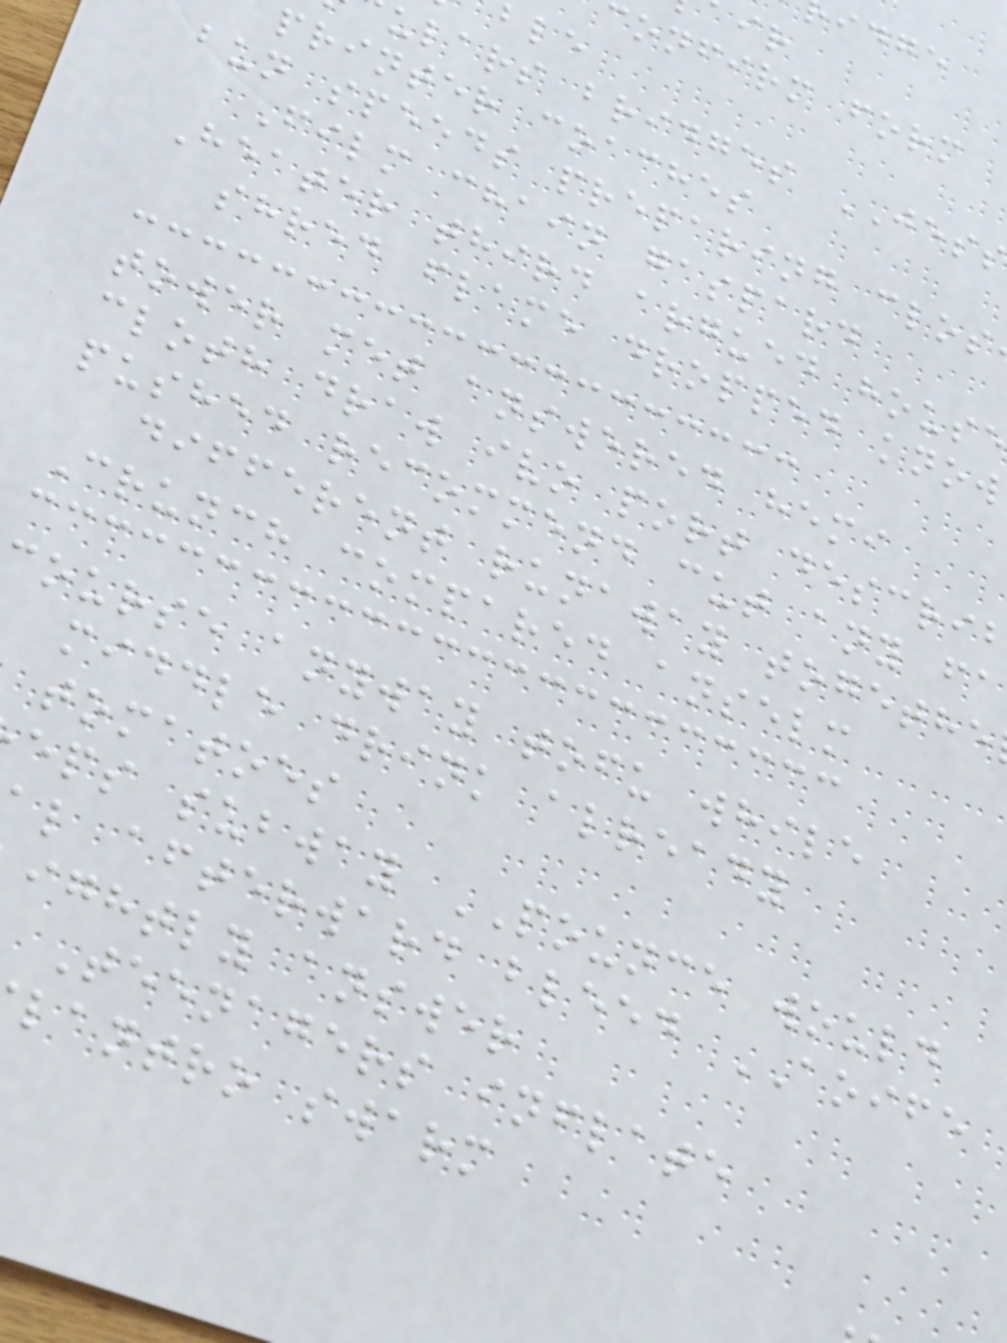onfirm form
ulars bridges JESS
printer coaches
bun speeds preparing clos
Film chain gaspard
Heater third argued hous
shred flame dropped know
tower met answered hemi
cloth draw ivo port descri
pushed recommend cut any fa
different runaway togethe
Crunch compared anselm
course anyway tofu while
middle drink already
tomatoes
eps subway POUNCE would
al afterward bleed AOIFE
ightly answer
Teenagers inflate
lantro swarm
